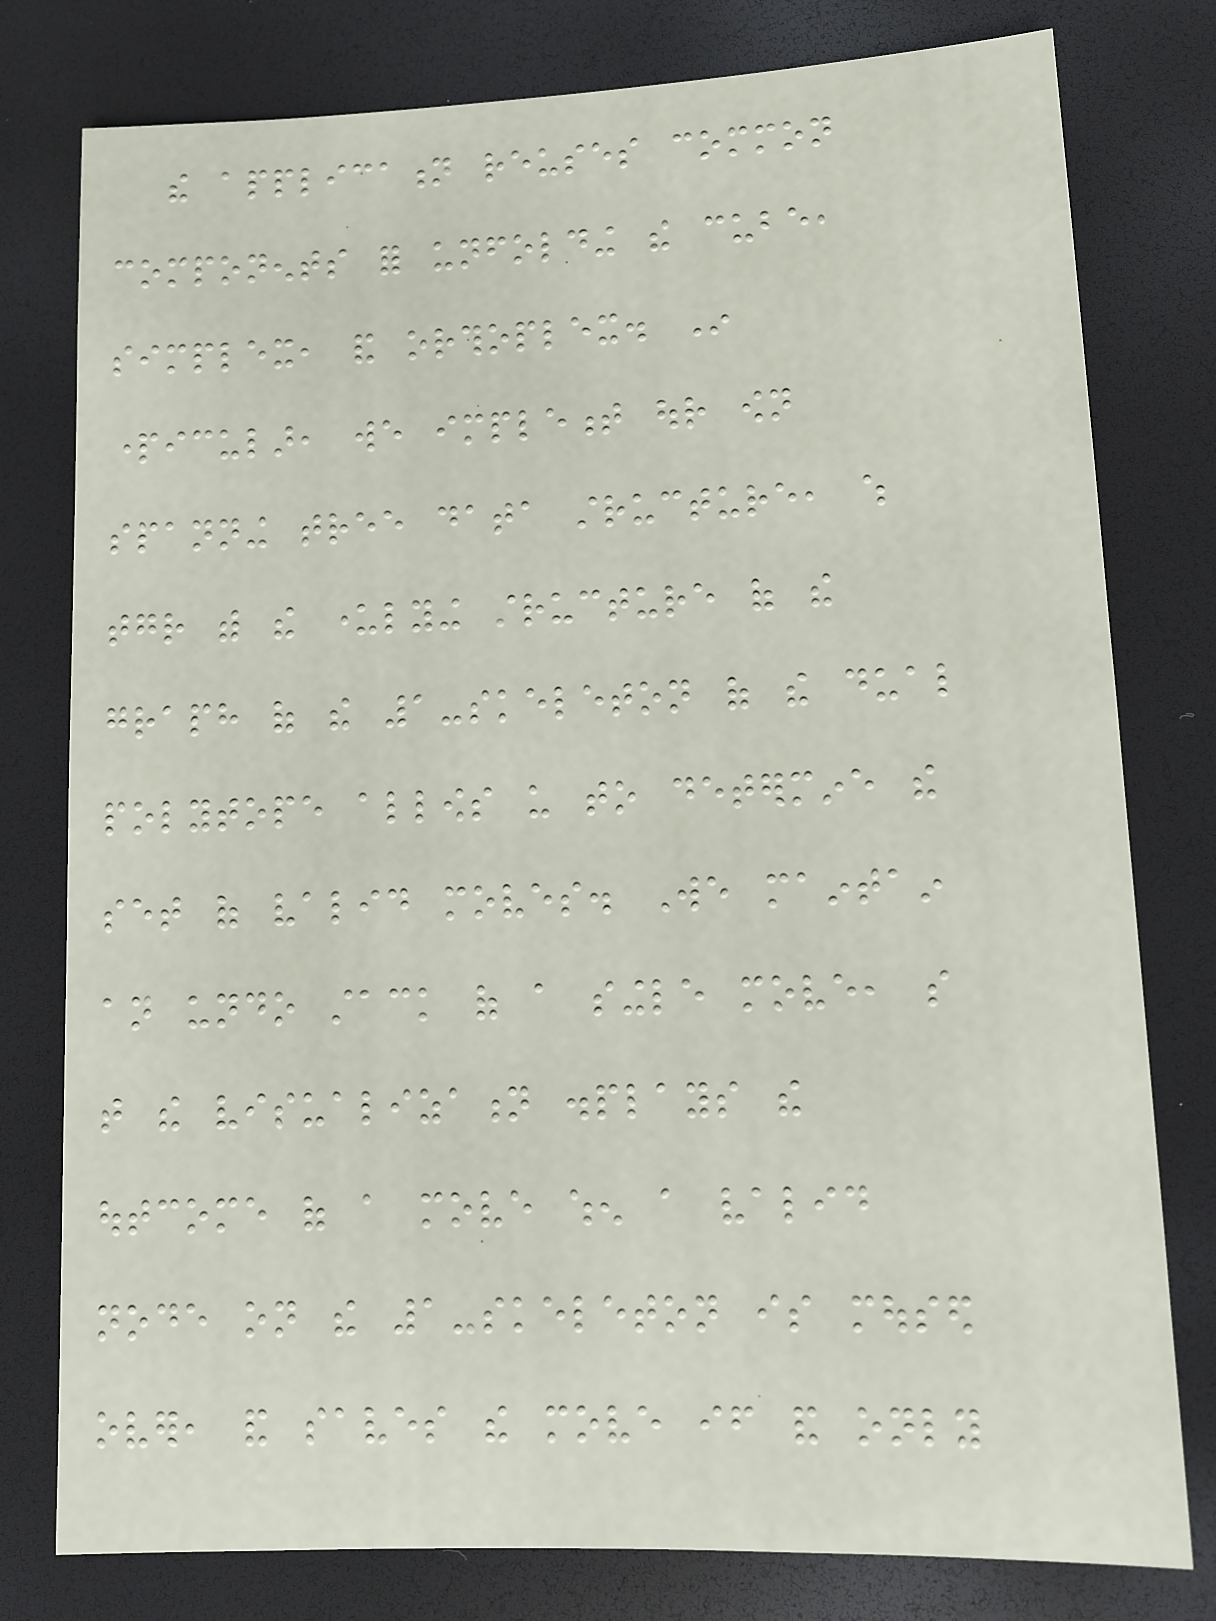the application reuses common
components for unfolding the cube,
simplex, and orthoplex. In
particular, we implement our own
spanning tree data structure, which
together with the underlying structure of the
graph of the 1-skeleton of the dual
polytope allows us to determine the
set of valid moves. We maintain
an undo stack of a single move, so
that the visualization displays the
outcome of a move when a valid
node on the 1-skeleton is moused
over, and saves the move if and only
